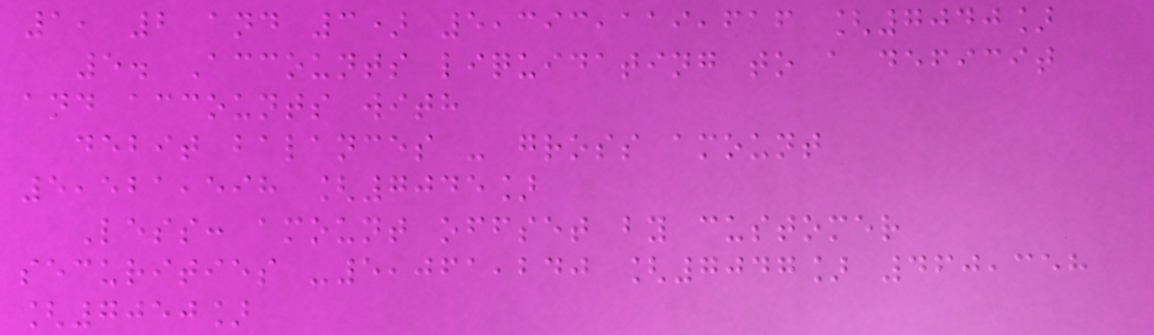1, 2 and 3) 5,393,119,616 [7040]
5. Accounts liquidating to a deficit
and accounts with
debit balances - gross amount
5,521,598 [7045]
Less: amount offset by customer
securities -5,061,240 [7047] 460,358
[7050]
